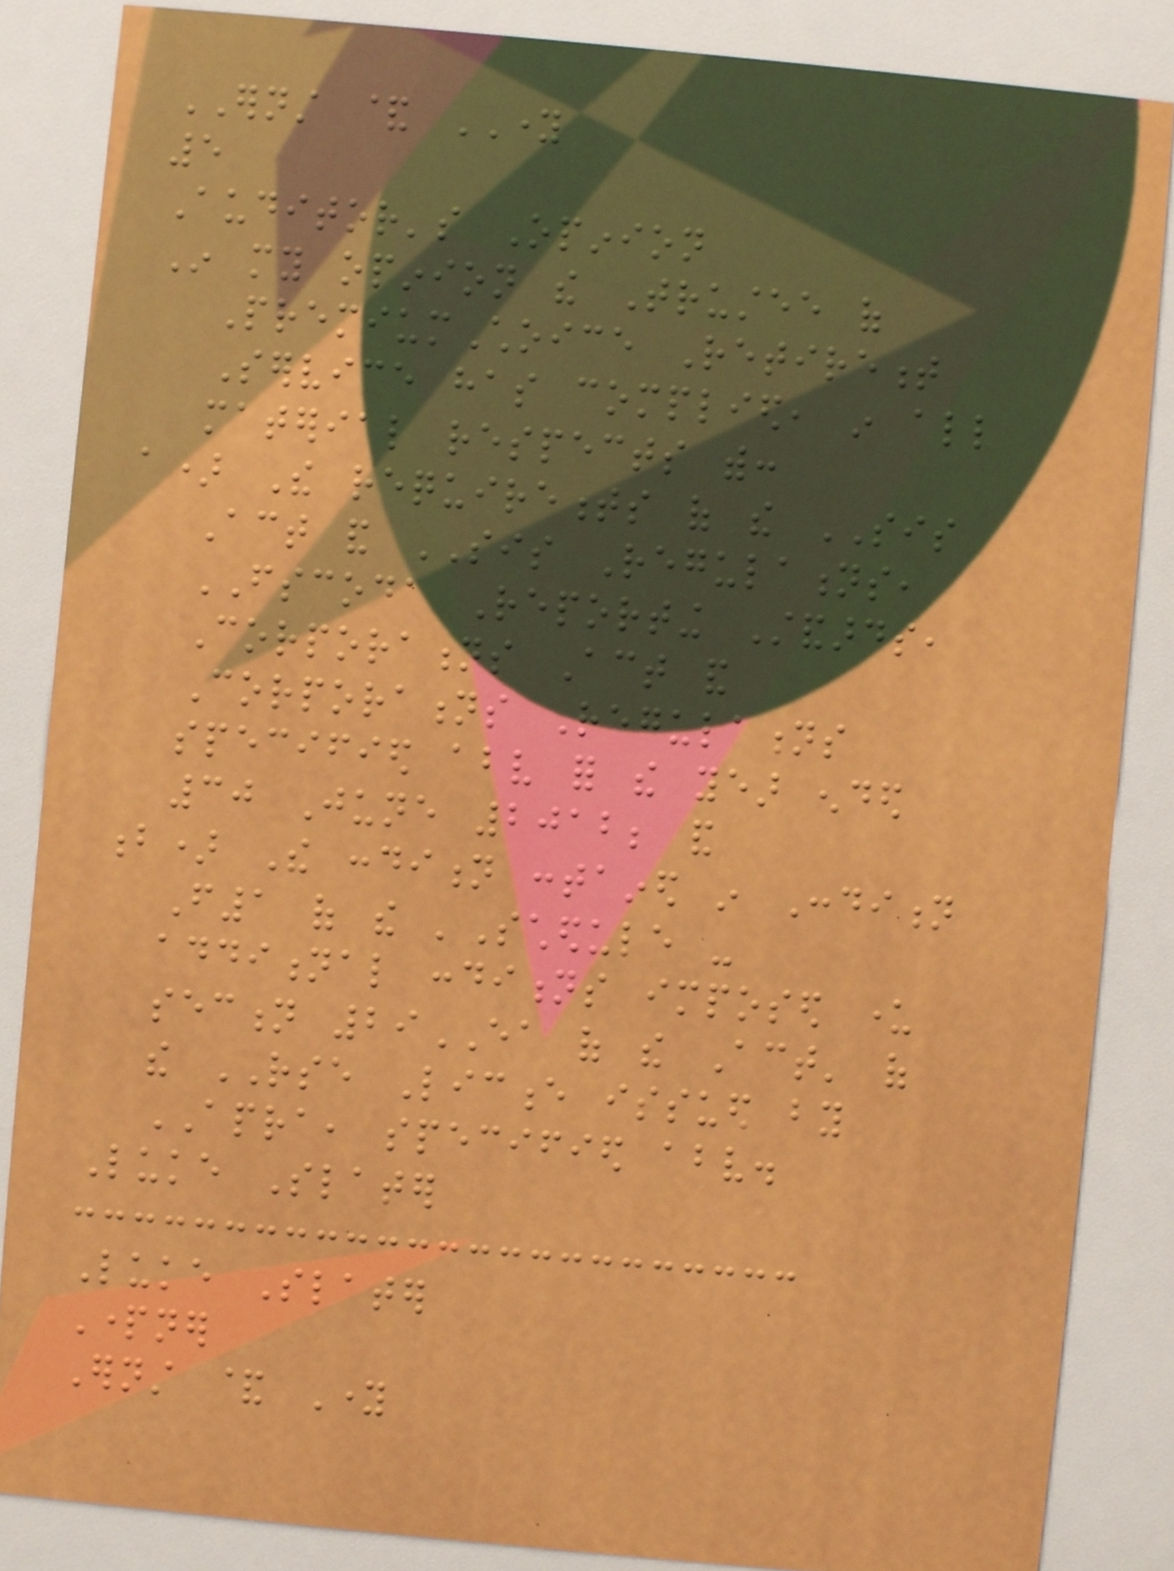ERNST & YOUNG
5
Auditor's Opinion
In my opinion the Trustee of
PremiumChoice Retirement
Service has complied, in all
material respects with:
a) The requirements of the SIS
Act and SIS Regulations,
FSCODA Reporting Standards,
Corporations Act and
Corporations Regulations
specified above for the year ended
30 June 2012; and
b) The condition contained in Condition
F1 of the 'Schedule -
additional conditions imposed under
section 29EA of the Act' of
the RSE Licence issued by
APRA, specified above.
Luke Slater
Luke Slater
Partner
Ernst & Young
